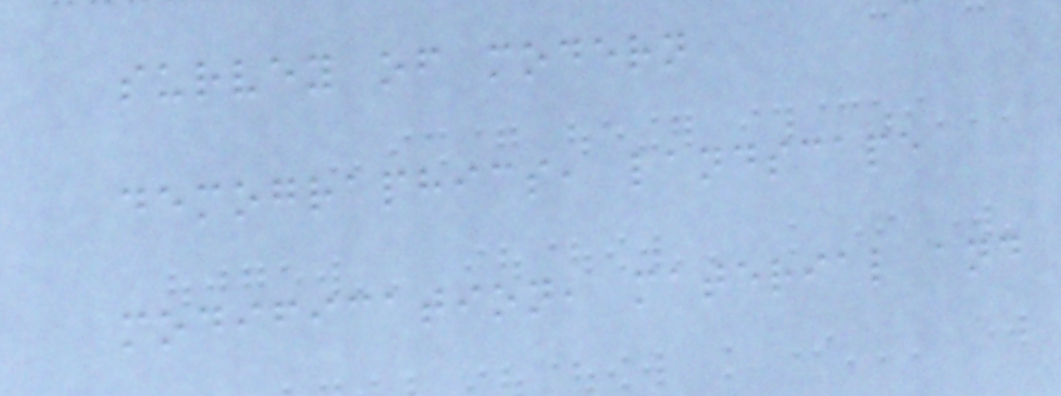survey of modern
demographics, landscape
modification, material and
